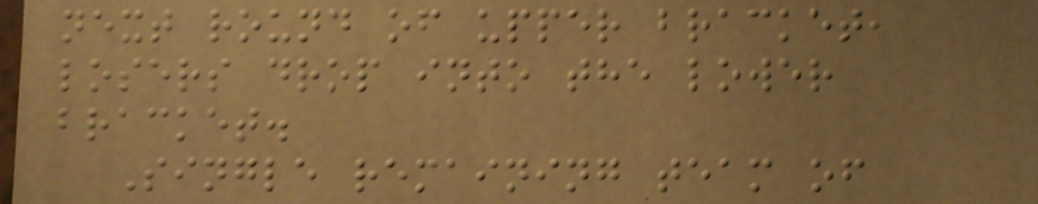next round of upper bracket,
losers drop into the lower
bracket.
Single remaining team of
